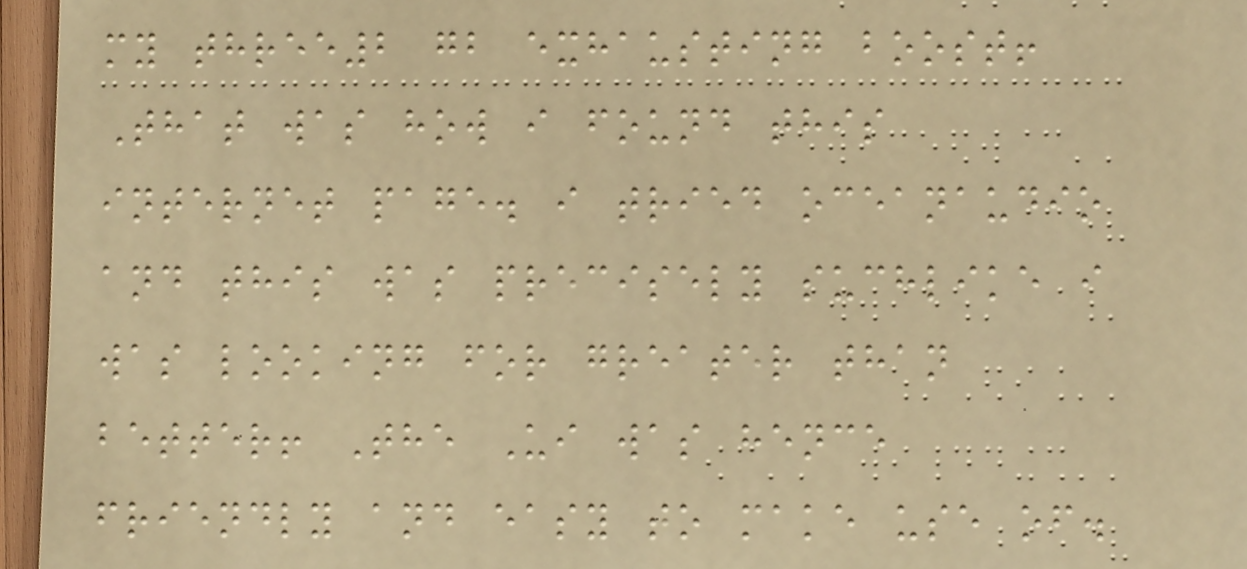my three2 gb exhausting boost!
That was how i found this
internet page. i tried oceanaudio
and this was precisely suchlike i
was looking for greater than
better! The Ui was hence
friendly and easy to make use of.
